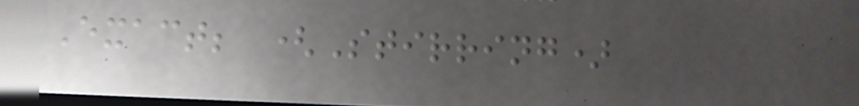Exact; (Stirring)
